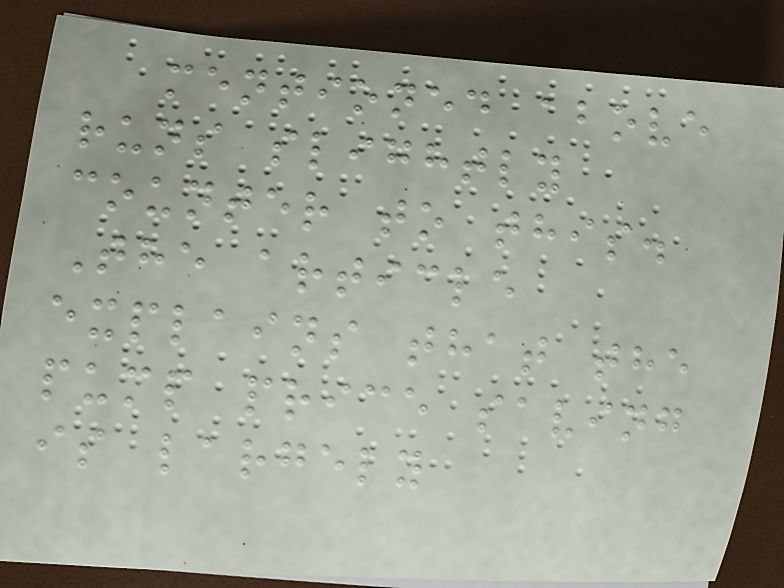mentioned above
runs slightly
counter to this.
The article
explains that the
pump price saving
is largely
